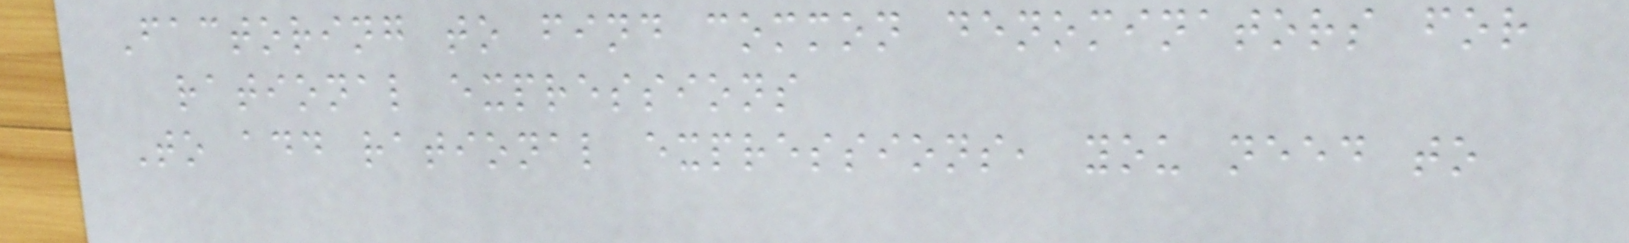Factoring to find common denominators for
rational expressions
To add rational expressions, you need to
